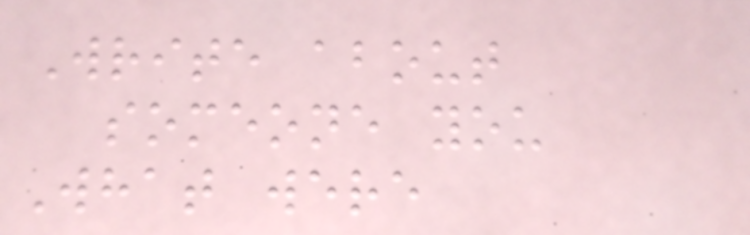Write about
someone you
What were
